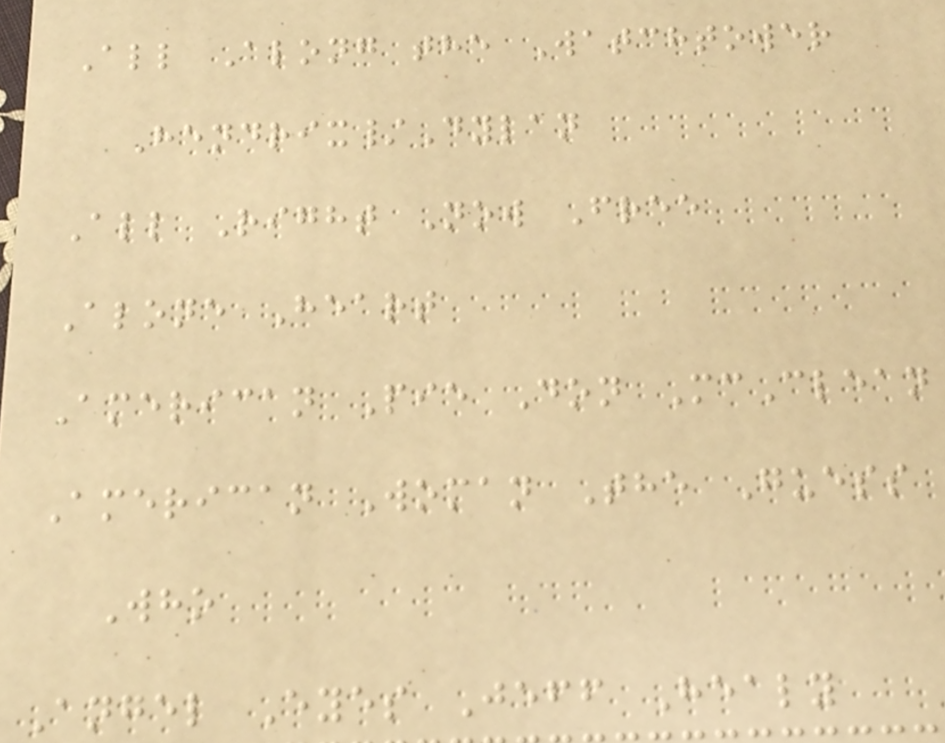All Along the Watchtower
Hendrix/Dylan
All Right Now Free
Alone Heart
American Pie Don McClean
American Woman The Guess
Who
Angel Eyes Jeff Healy
